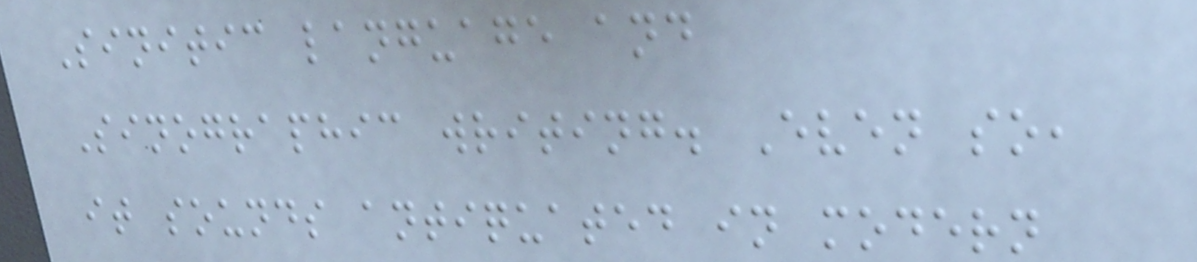Sinitic language and
Sinographic writing. Even so,
it sounds antiquated in modern
